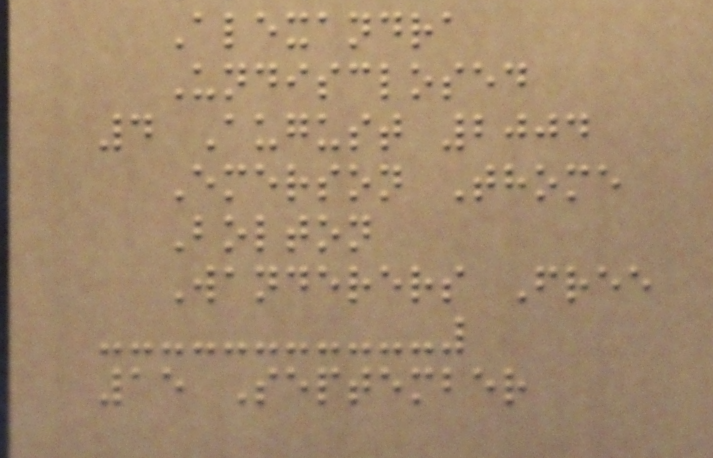Alexandra
Undisclosed
4 August 2004
Emerson Thome
Bolton
Wanderers Free
15 September
